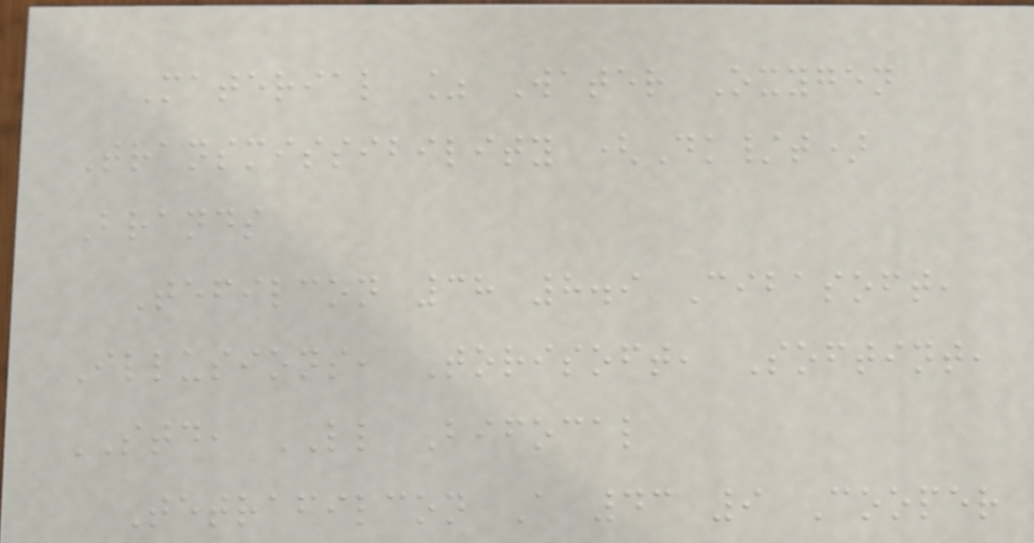Material % Water Oxygen
Transmissibility (Dk/t)
Brands
Tefilcon 38 8.9 Cibasoft,
Illusions, Torisoft, Softint,
STD, LL Bifocal
Tetrafilcon A 43 9 Cooper
